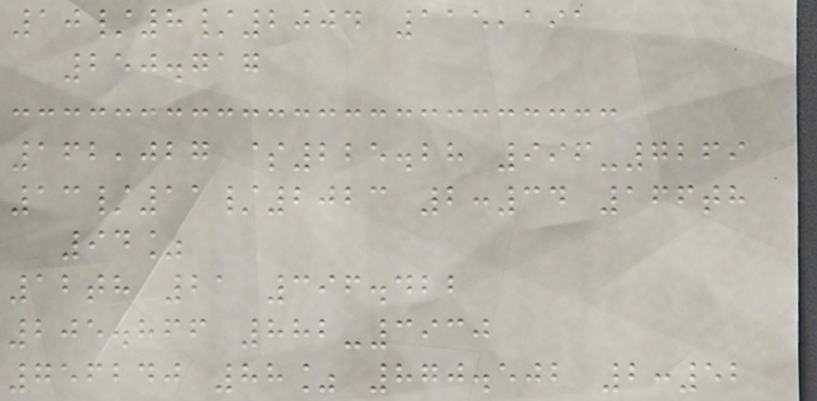10/8/2004 115,191
250.717
162,027 $225.28 996-7269
13/11/2023 2:34 166th
94%
12th 21 396.422
205.866 882-3930
756240 88% 870.502 2:52
